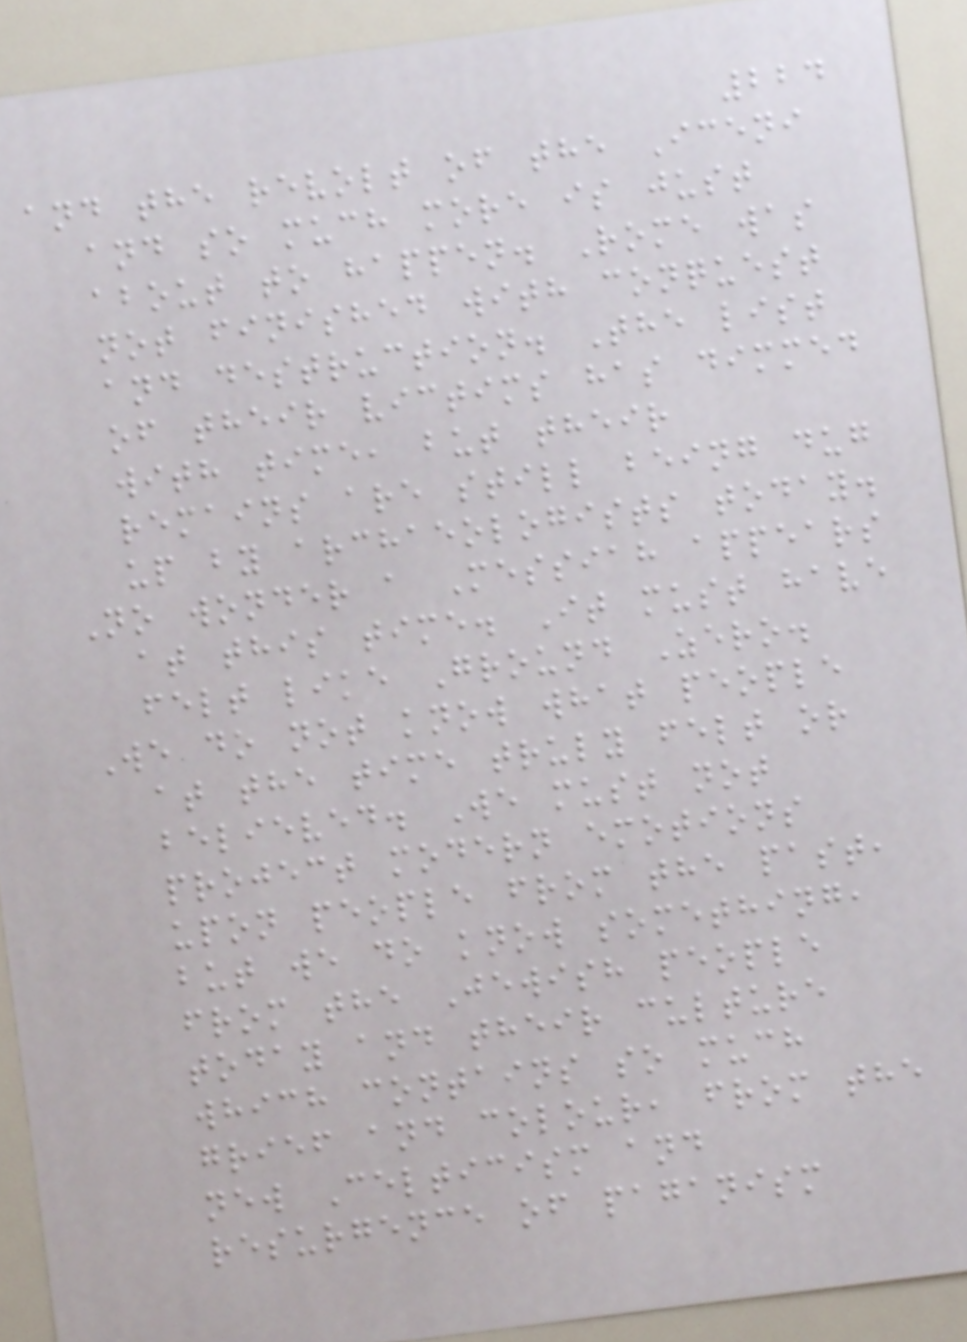224
and the revolt of the Iceni
and so much more is just
about to happen. Rome was
not finished with conquest
and destruction. The list
of their victims has dimmed
with time, but their
remains are still being dug
up by archaeologists today.
No wonder a Messiah appears
at this time. It must have
felt like Ground Zero.
We do not know what people
at the time truly felt or
believed. We must not
project modern emotions
upon people from the past,
but we do know something,
from the Jewish people
today and their culture
which contains so much
grief and colour, from the
new Celticism and
resurgence of paganism
